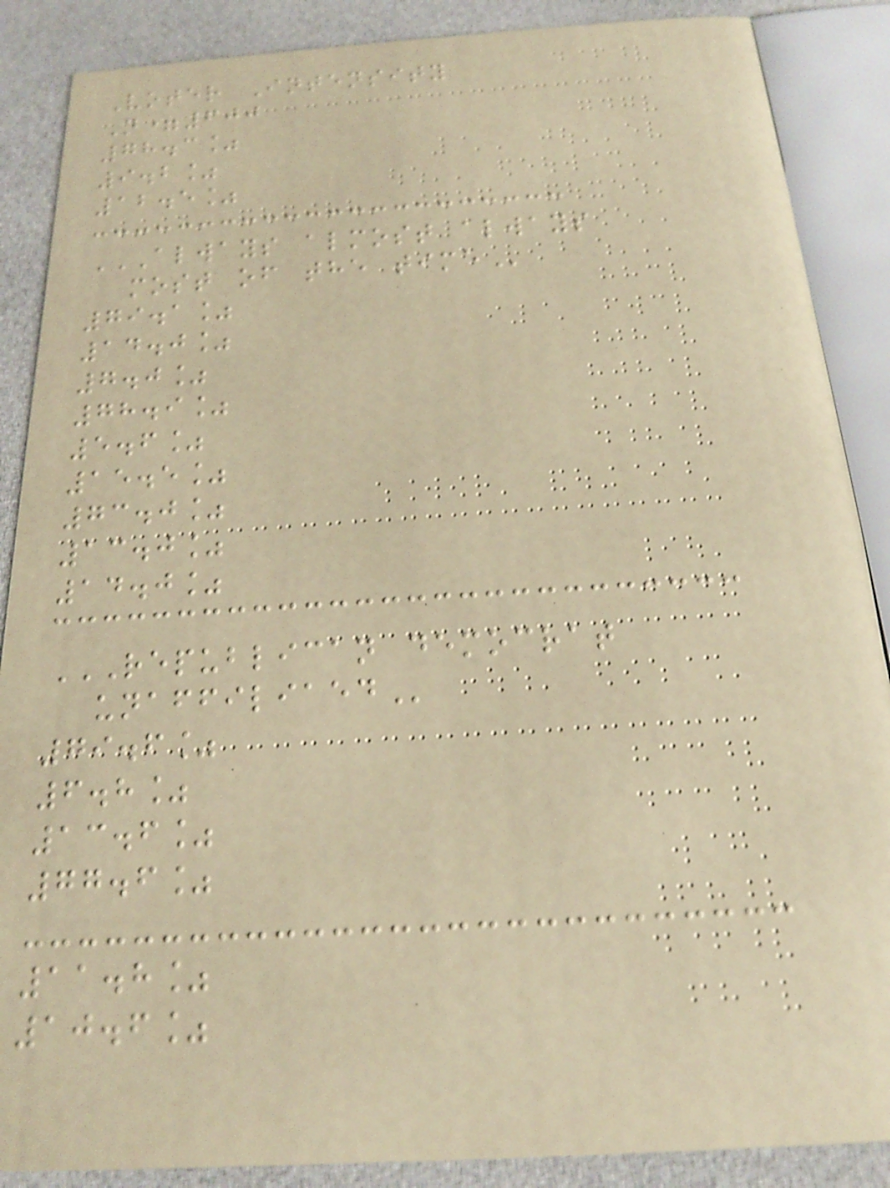Voter Intensity
N=600
78.3%
9.2%
12.5%
ALWAYS ALMOST ALWAYS
MOST OF THE TIME
79.1%
14.0%
7.0%
78.9%
5.6%
15.5%
73.0%
13.0%
14.0%
REPUBLICAN DEMOCRAT
UNAFFILIAED
79.6%
6.8%
13.6%
77.6%
11.8%
10.6%
